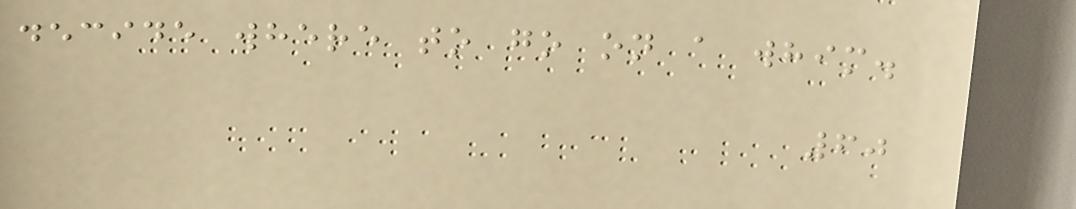decide where to go on a whim.
60
